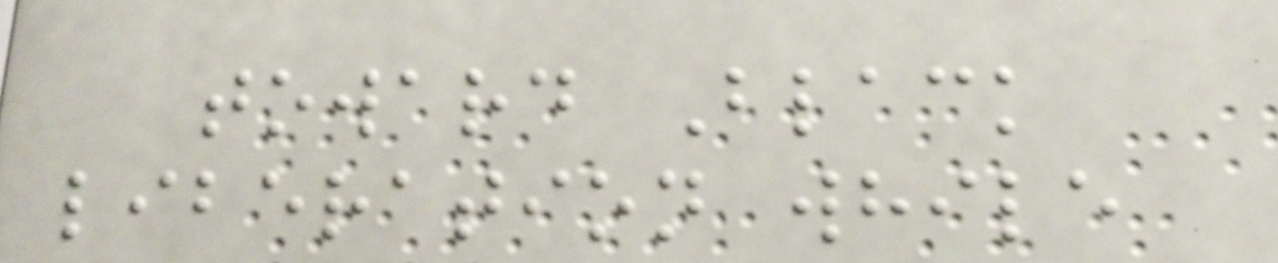toward Black
liberation while
